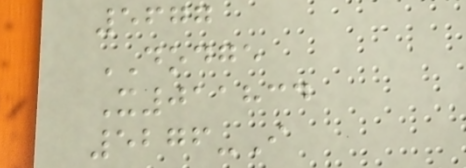5677
DODGE
X011834
5276-I
